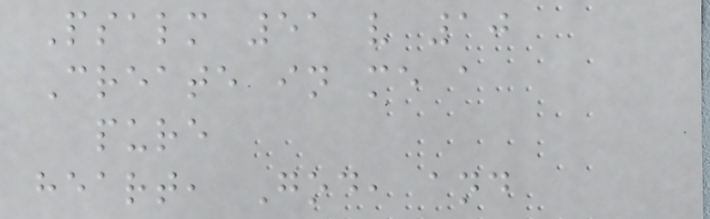Psalm 51 v 10
Create in me a
pure
heart, God, and
